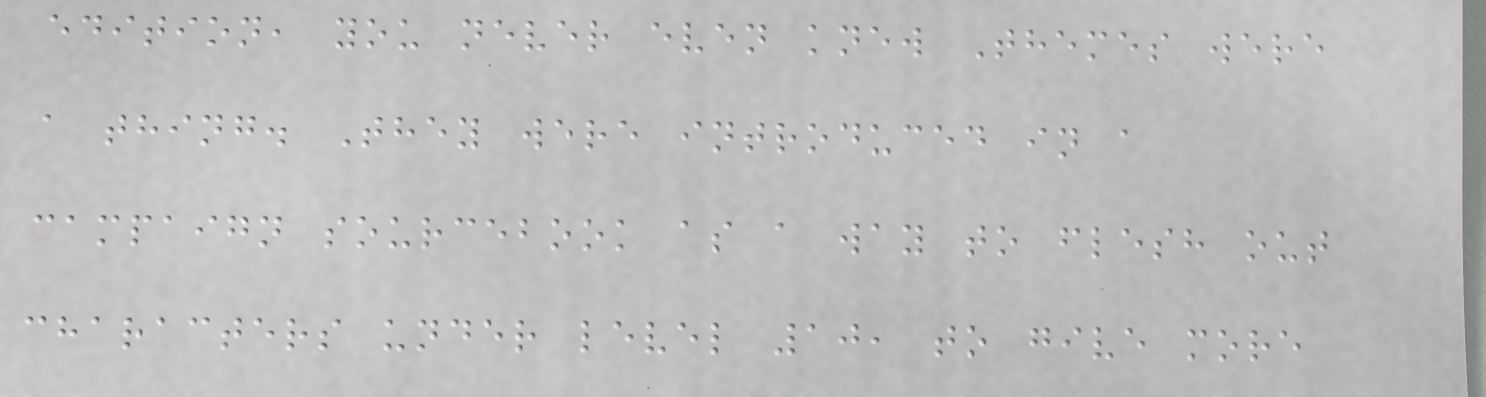edition, you never even knew Themes were
a thing. They were introduced in a
campaign sourcebook as a way to flesh out
characters under level 10, to give more
